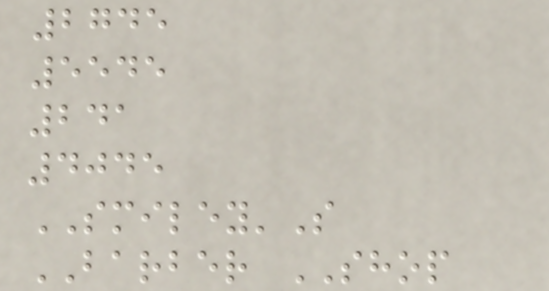2745
5545
241
4045
SMILEY'S
BARBER SHOP
